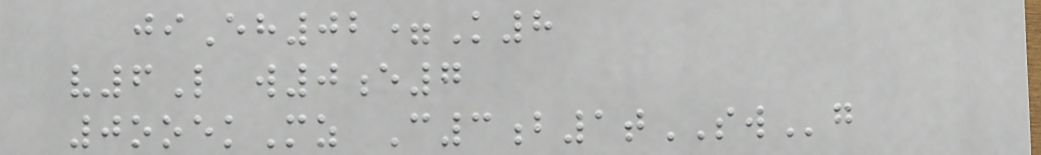jiEh02=K8
v6L w0e7
0ooekMz C3b1tSWg
